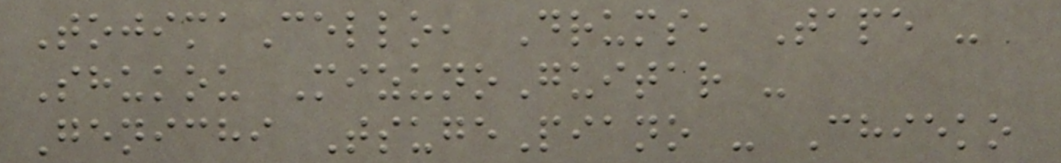TojimaCello, Drums, Tape -
Shukou MizunoGuitar -
Genichi TsugePiano - Chieko
